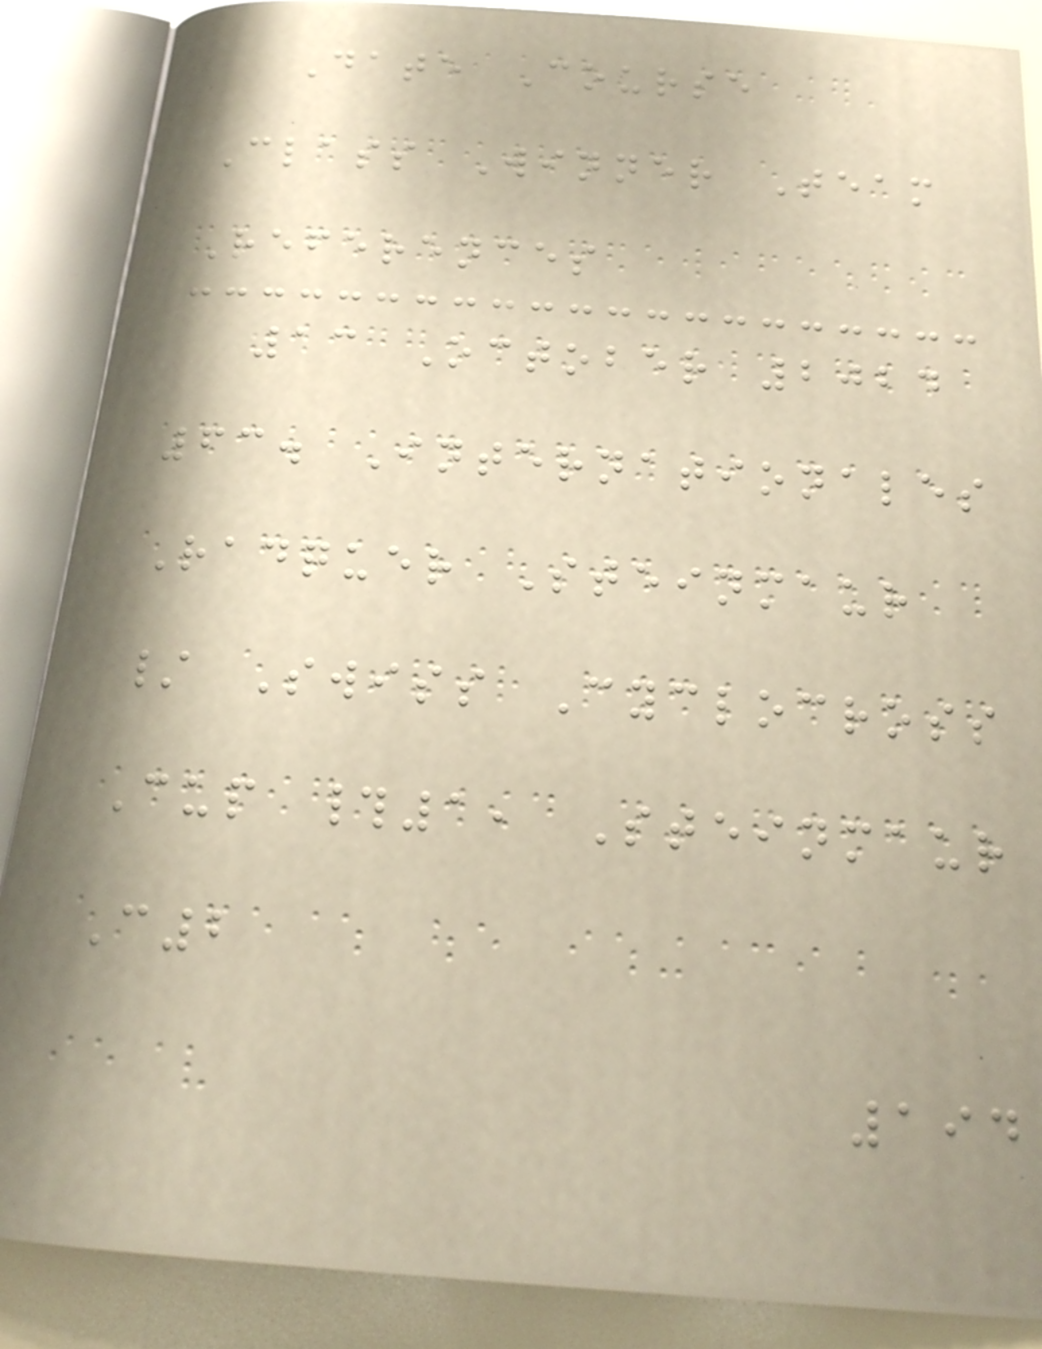Date Course
Class Winner Team
References
13 October 2024
63. Internationales
Radquer Steinmaur
/ Swiss Cyclocross
Cup #1, Steinmaur
C2
194
